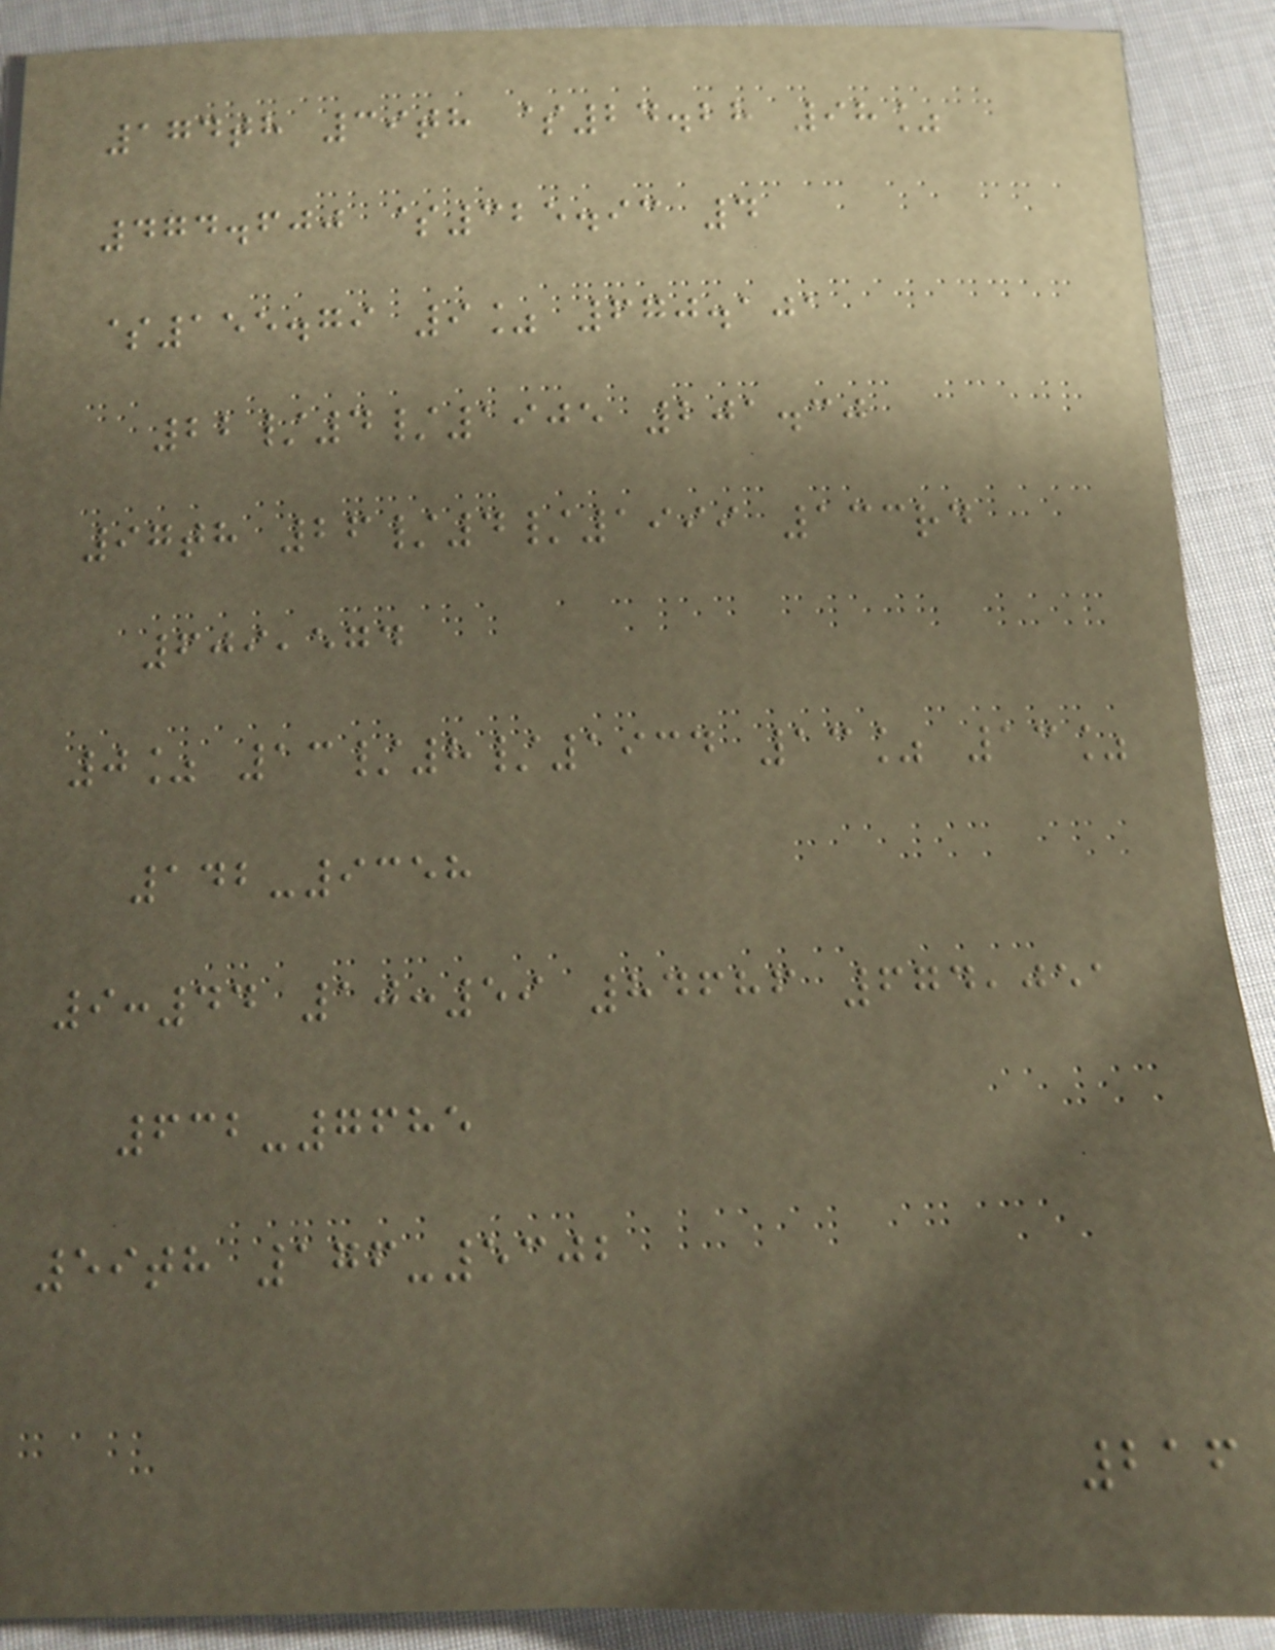174th 39th $24.28 98%
474.600 $325.93 4
$155.79 9% 670.101
22/4/1905 201.30
97th 26/4/1999 133rd
609,574
0% 13/8/1934 13% 13%
142-9358
9:44 10:59 84686 674,051
632-7685
59th 176-5302
216
